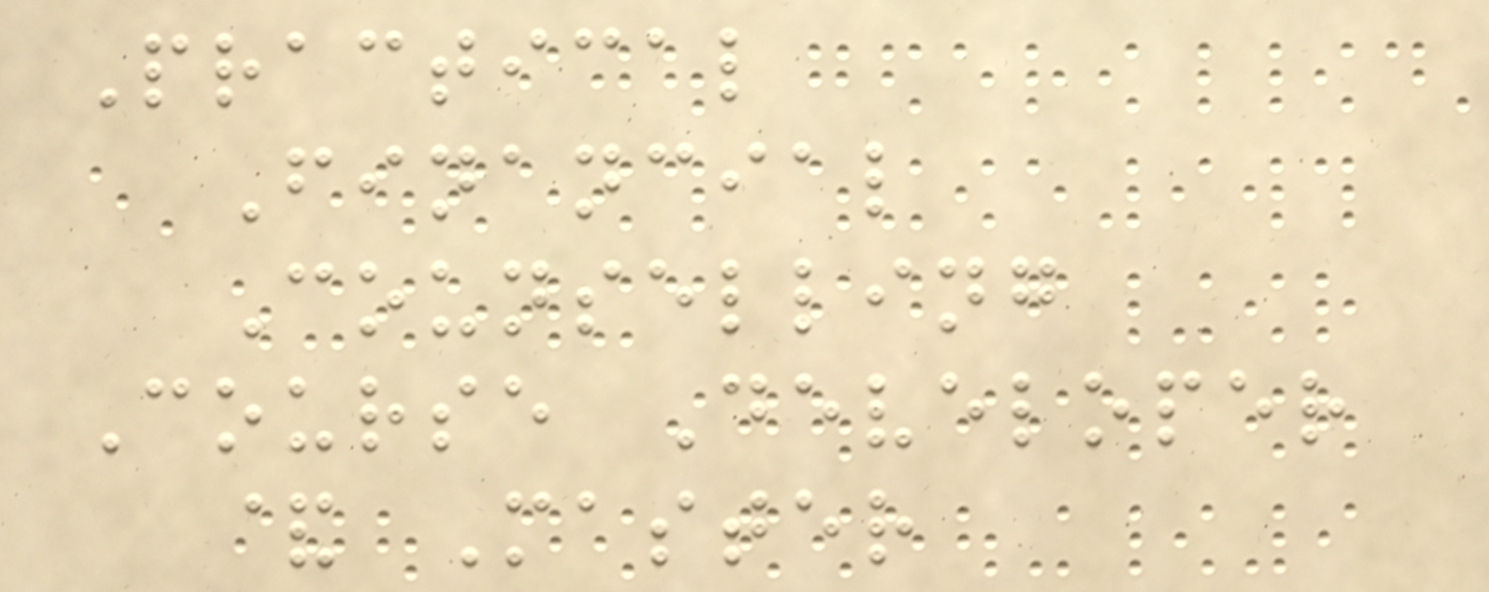Practical
Financial
Counselling
Course Developer
& Master
